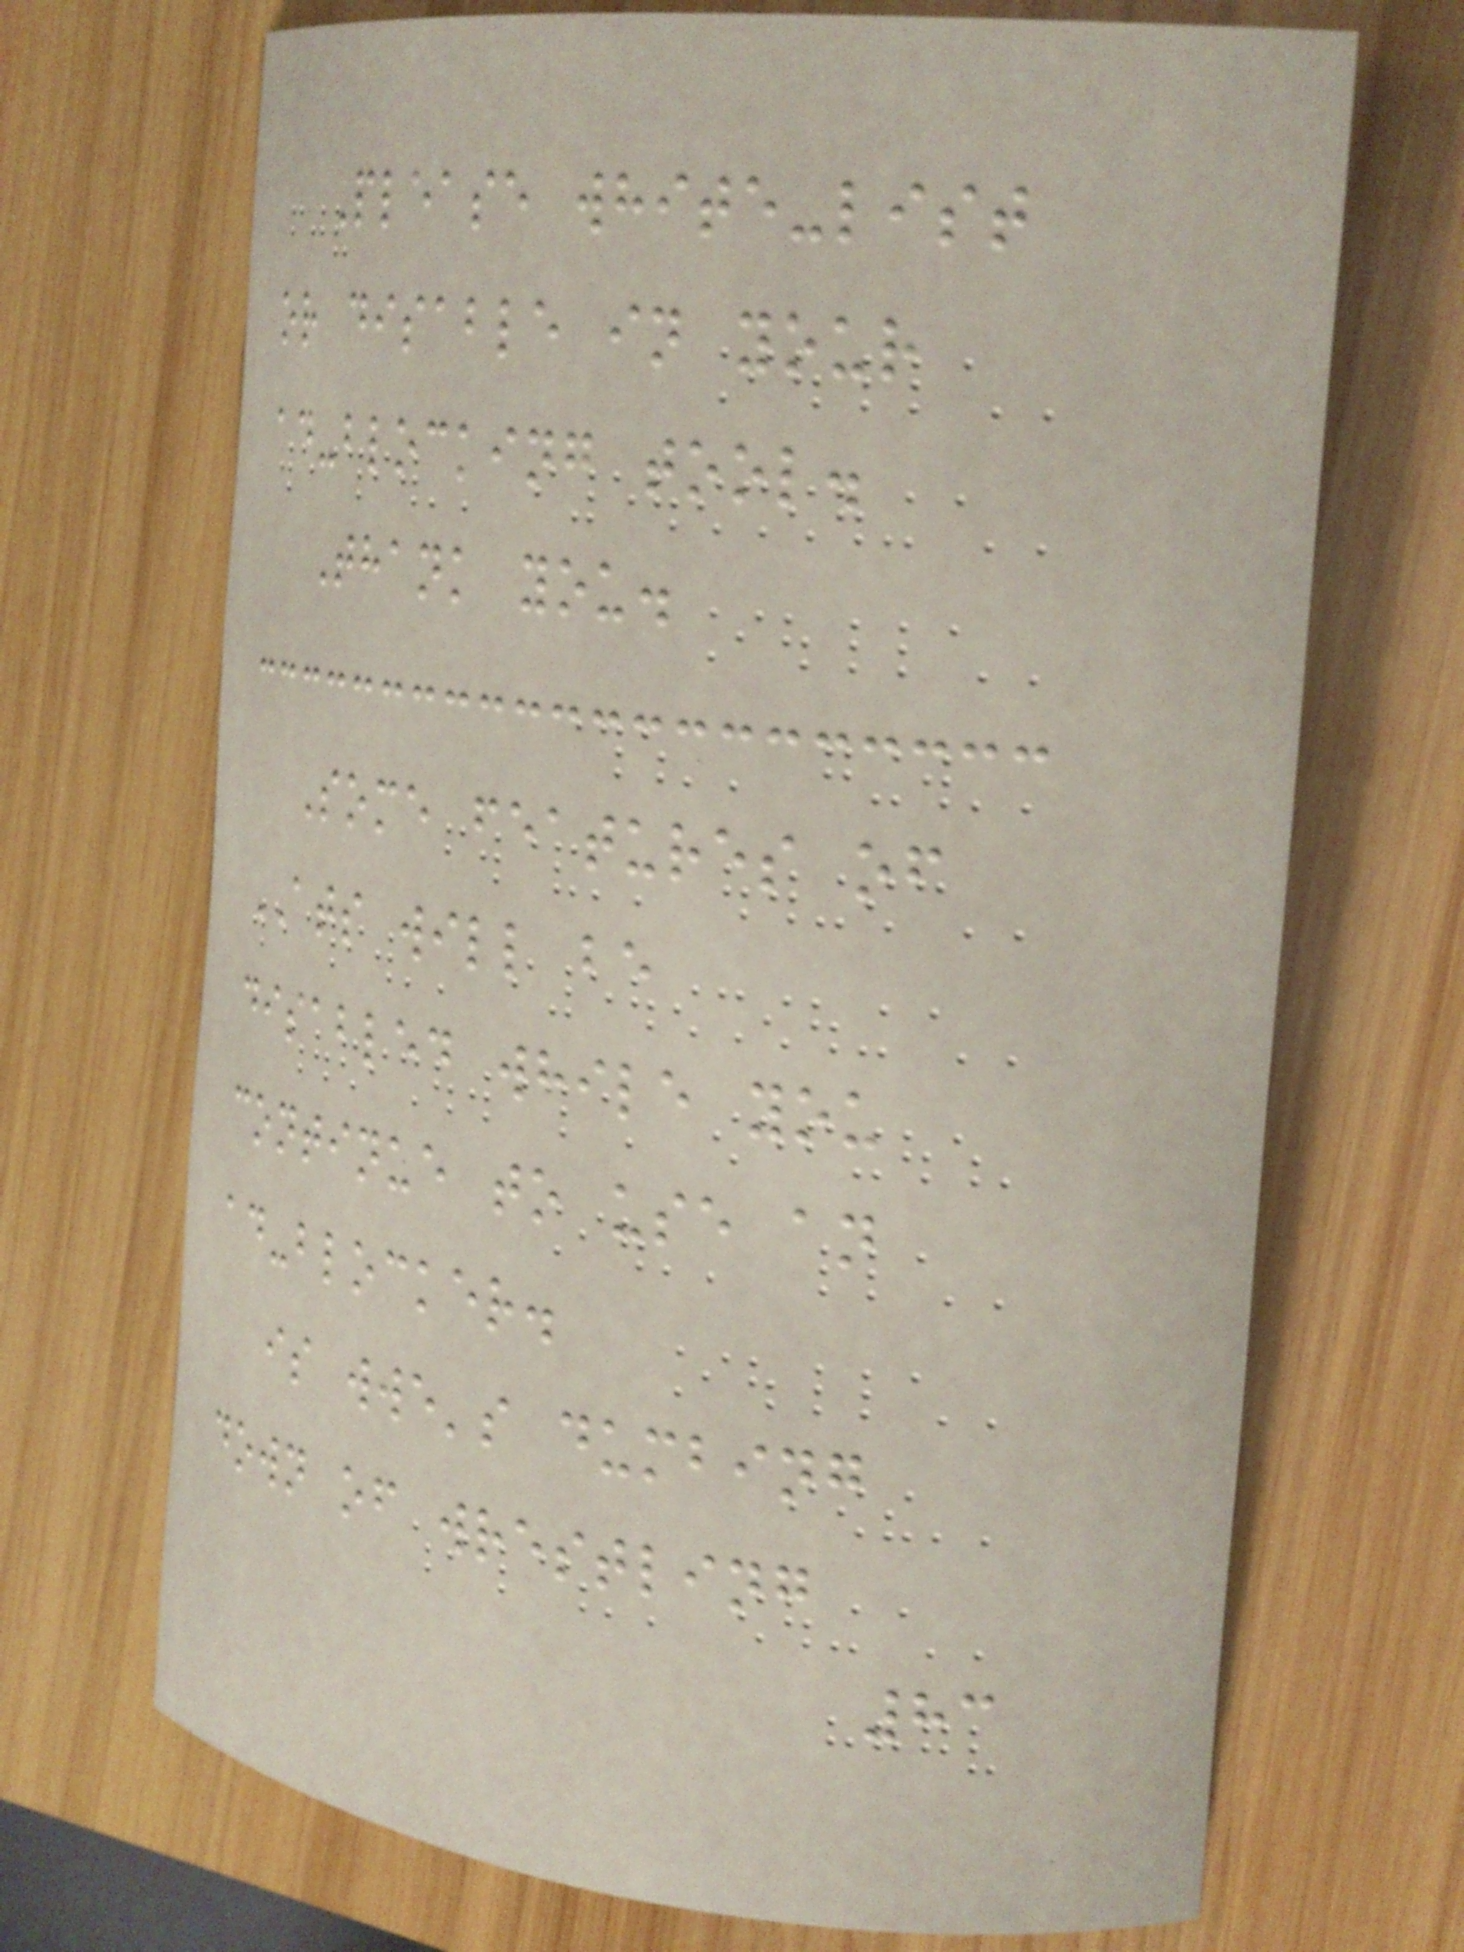Please white-list
or disable in your
ad-blocking tool.
Thank you.
Some features of
ATS will be
disabled while you
continue to use an
ad-blocker.
is wwe's dumbing
down of wrestling
83
